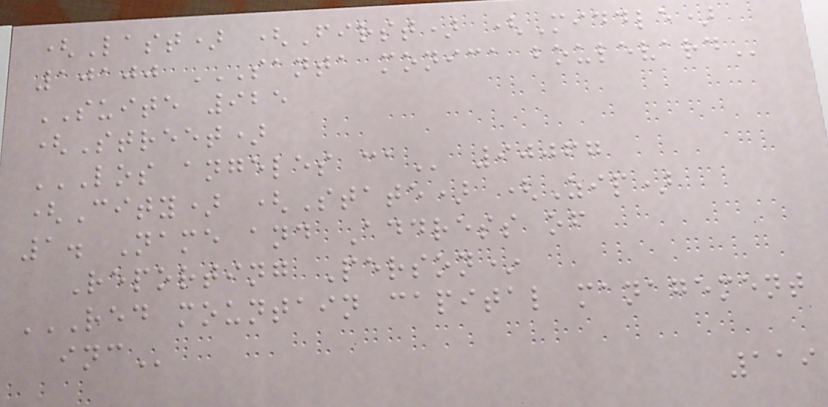(Last) (First) (Middle)
10100 SANTA MONICA BOULEVARD
SUITE 925
(Street)
LOS ANGELES CA 90067
(City) (State) (Zip)
1. Name and Address of
Reporting Person*
RED MOUNTAIN CAPITAL MANAGEMENT
INC
119
